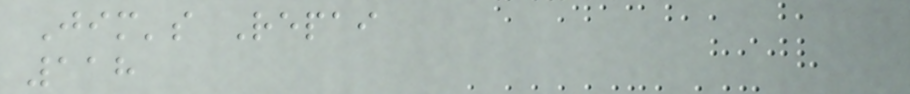Jim's Repai
118
